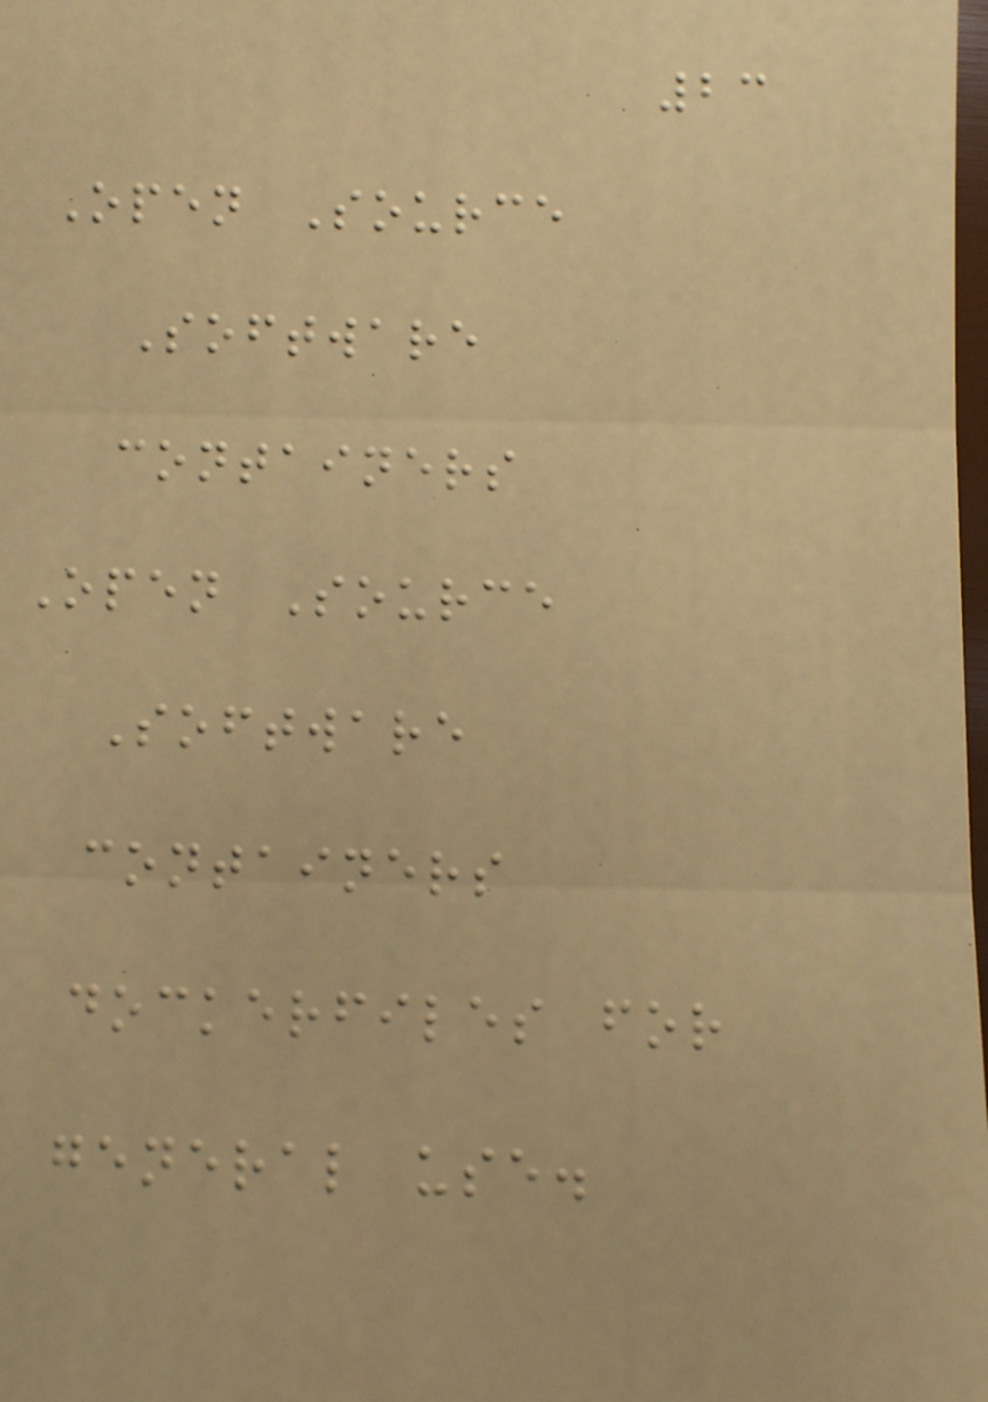23
Open Source
Software
containers
Open Source
Software
containers
dockerfiles for
general use.
